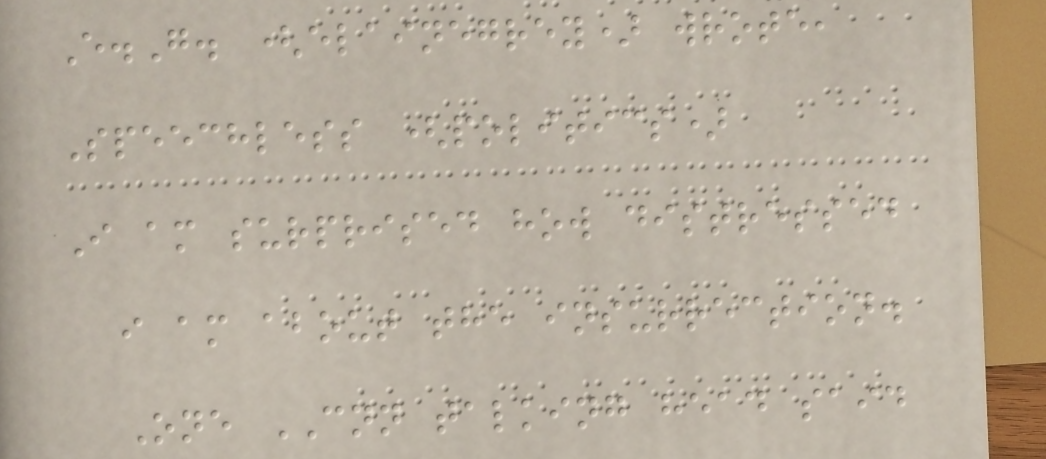E.G. (elainegrey) wrote,
Speechless (politics)
I am surprised how distressed
i am about the insurrection.
One CNN talking head said
